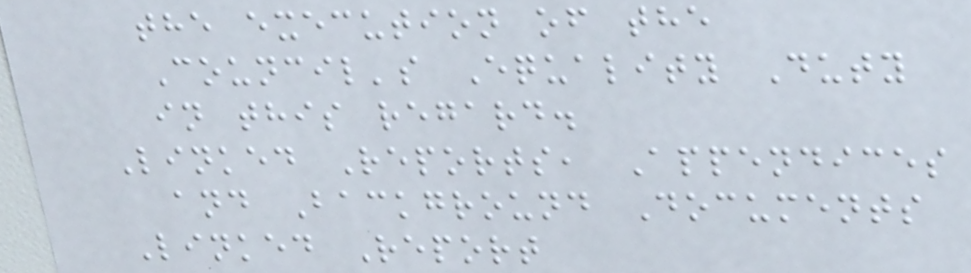the execution of the
Council's Equality Duty
in this regard.
Linked Reports, Appendices
and Background Documents
Linked Report
